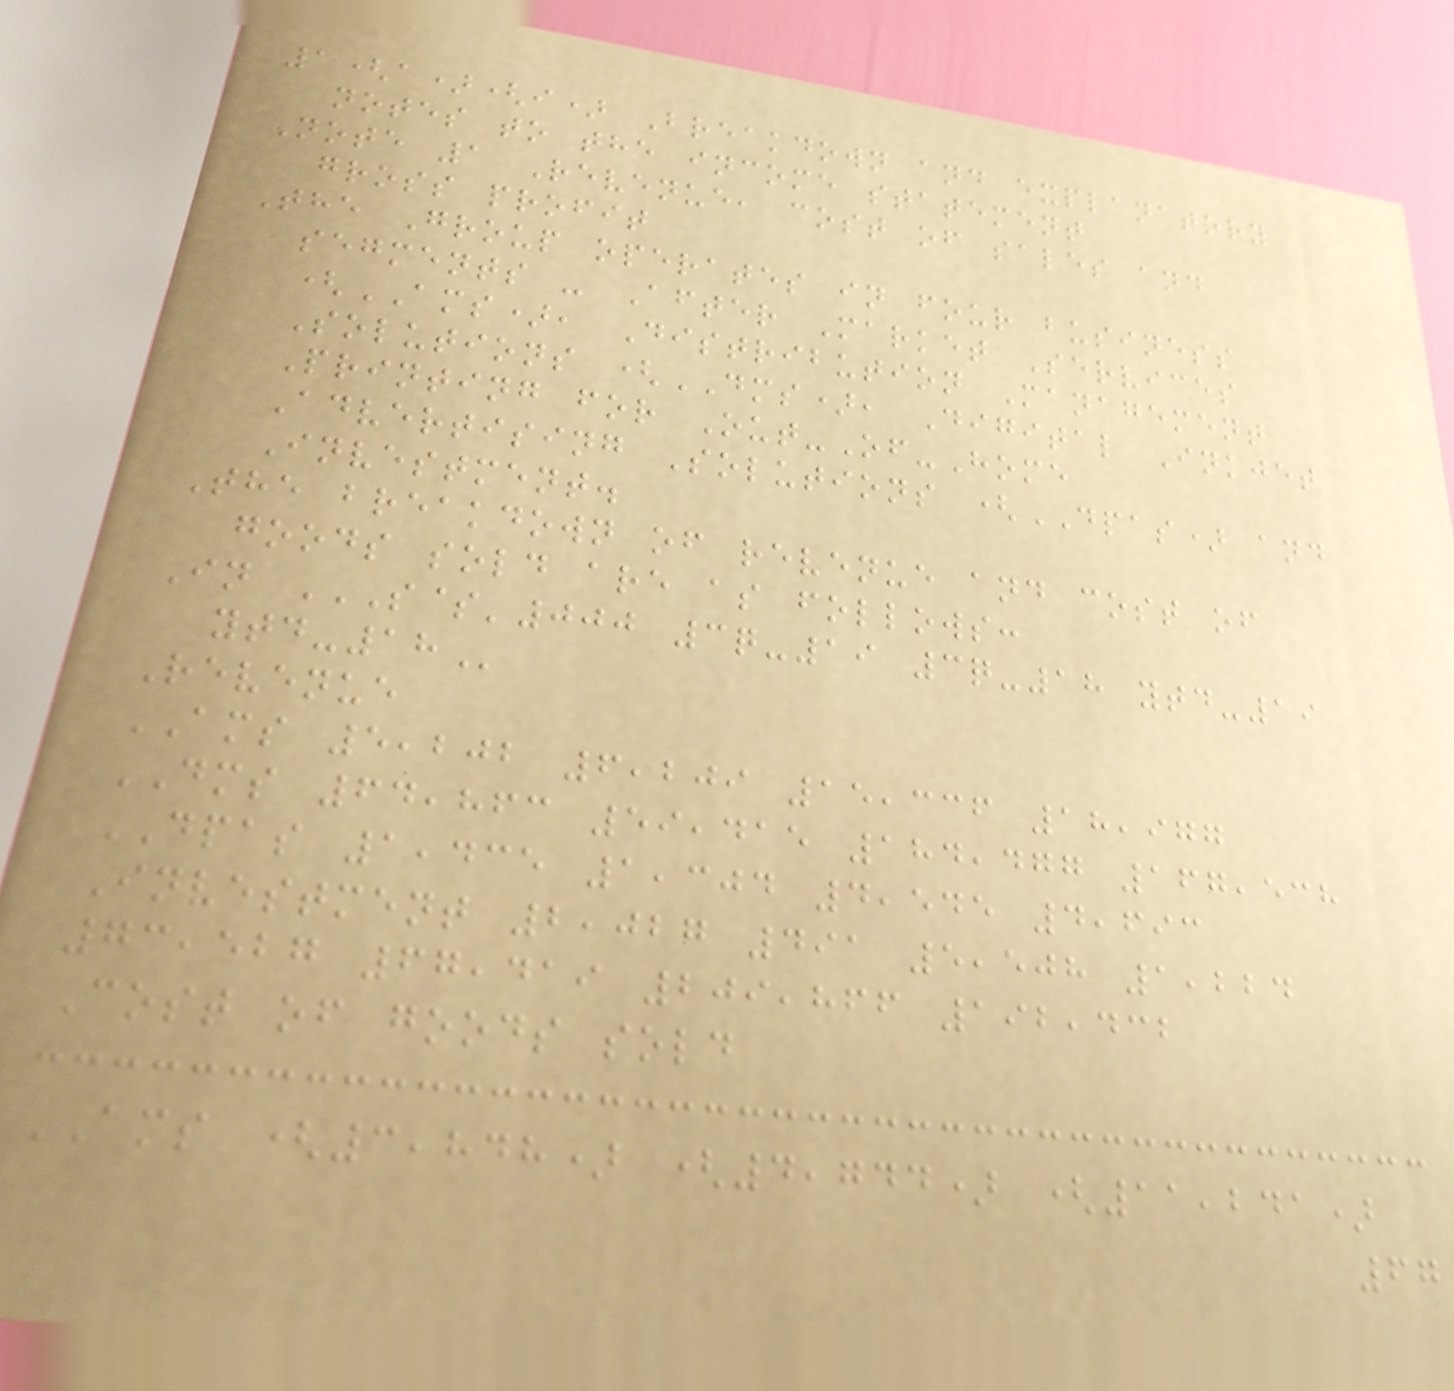1(a)(i) Breakdown and explanatory
notes to the income statement
Note 1 Revenue, cost of sales and
gross profit
The Group operates in four business
segments - After Market Services
(AMS), Distribution Management
Solutions (DMS), Digital Inkjet
Printing for Out-Of-Home
Advertising Solutions (DPAS) and
Investment.
The breakdown of revenue and cost of
goods sold are as follows:
In S$'000 3Q-19 3Q-18 YTD-19
YTD-18
Revenue
AMS 5,202 6,209 15,336 18,977
DMS 64,863 59,415 184,477 167,538
DPAS 1,435 1,304 4,545 4,693
Investment 2,027 491 5,508 1,224
73,527 67,419 209,866 192,432
Cost of goods sold
AMS (3,848) (4,744) (11,241)
67
